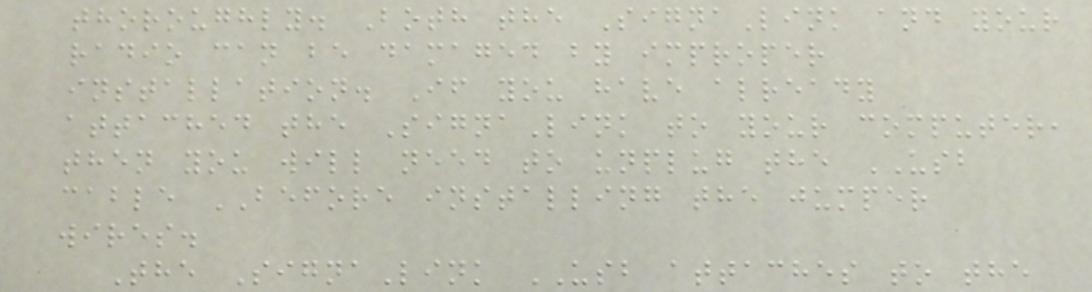thoroughly. Both the SignaLink and your
radio can be damaged by improper
installation. If you have already
attached the SignaLink to your computer,
then you will need to unplug the USB
cable BEFORE installing the jumper
wires.
The SignaLink USB attaches to the
